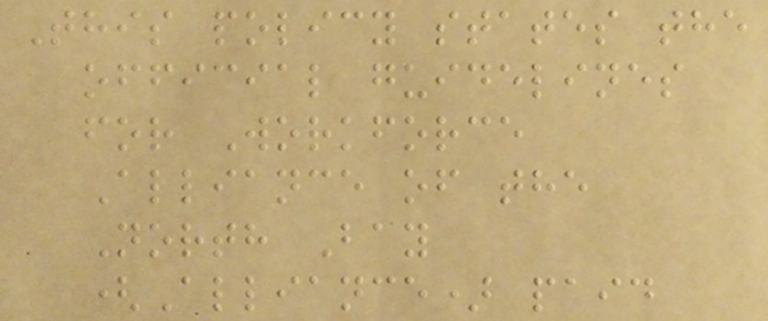This policy states the
official guidelines
for Workforce
Alliance of the
North Bay
(Alliance) paid
